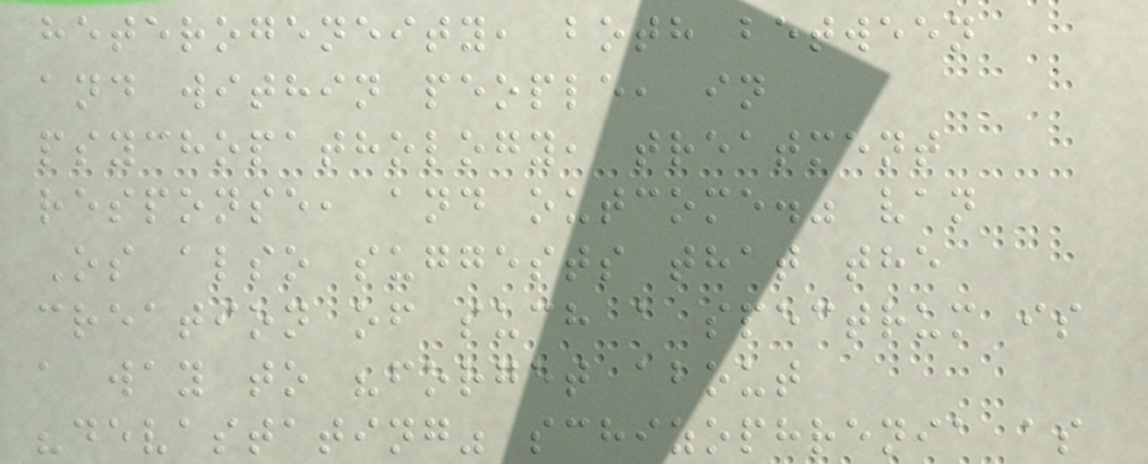heterogeneity, both between
and within people, in
psychopathology, treatment
response, and outcome." van
Os also suggests that the
creation of such a spectrum is
a way to "forget about
"devastating" schizophrenia as
